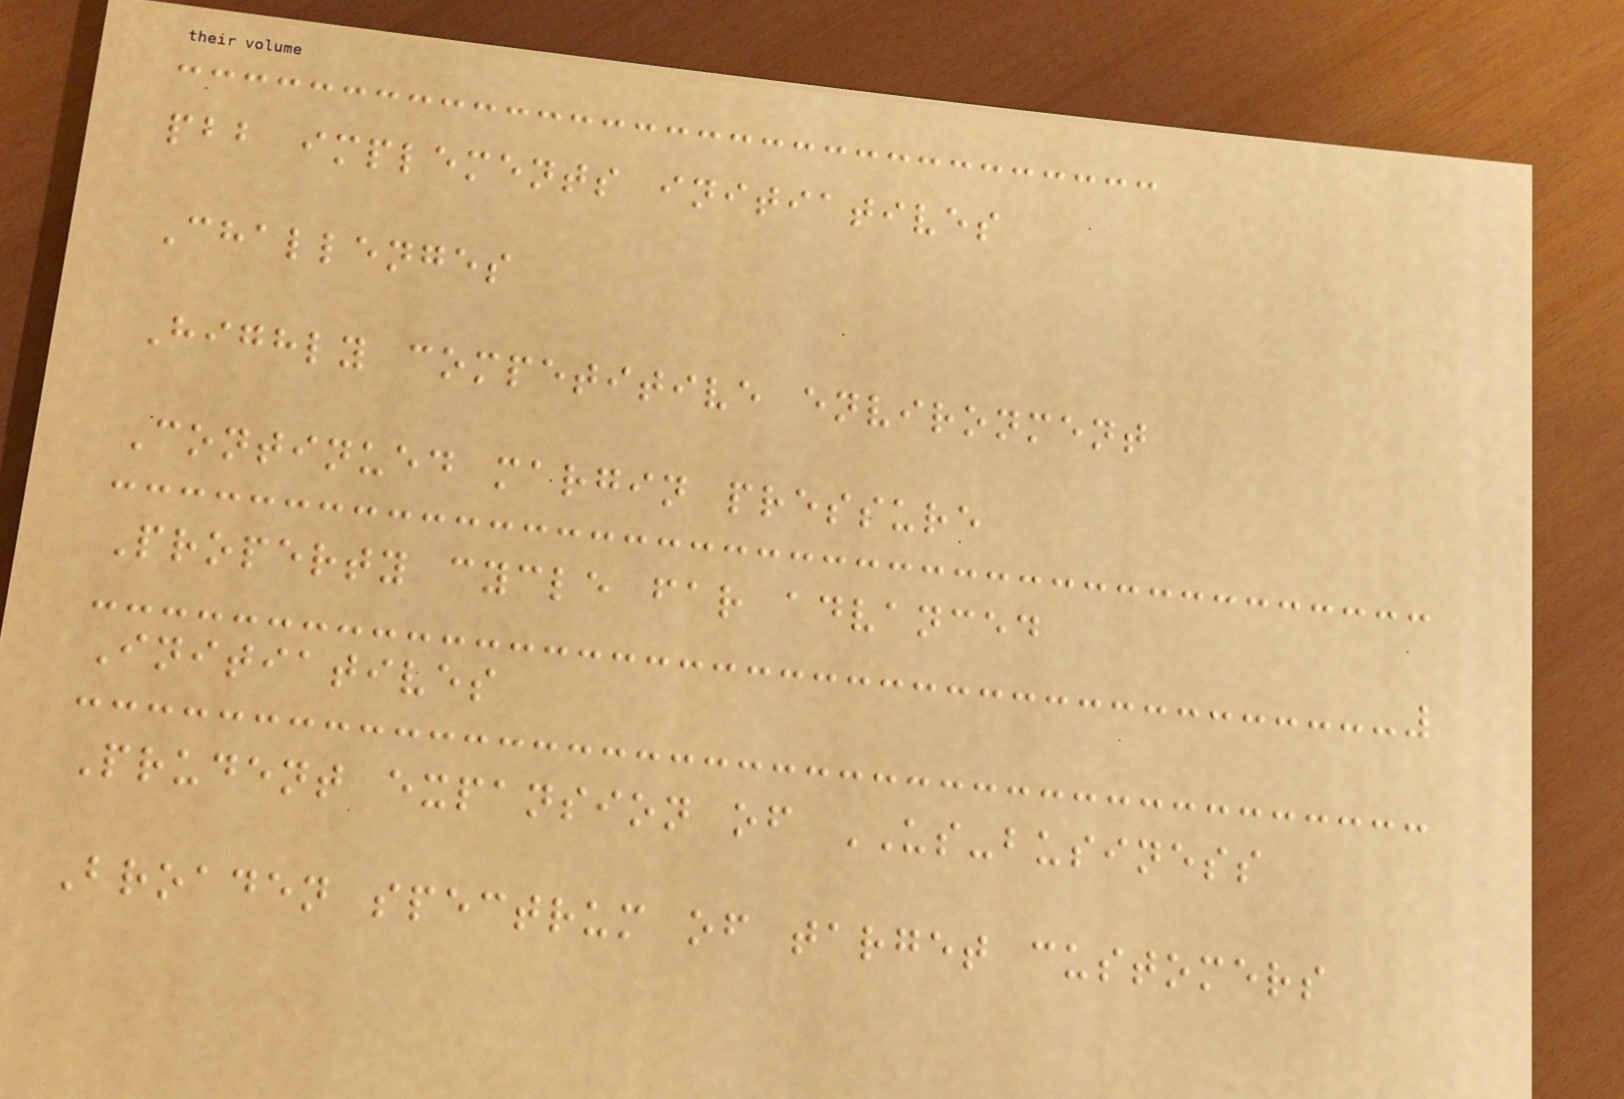pbb implements initiatives
Challenges
Highly competitive environment
Continued margin pressure
Property cycle far advanced
Initiatives
Prudent expansion of US-business
Broaden spectrum of target customers
